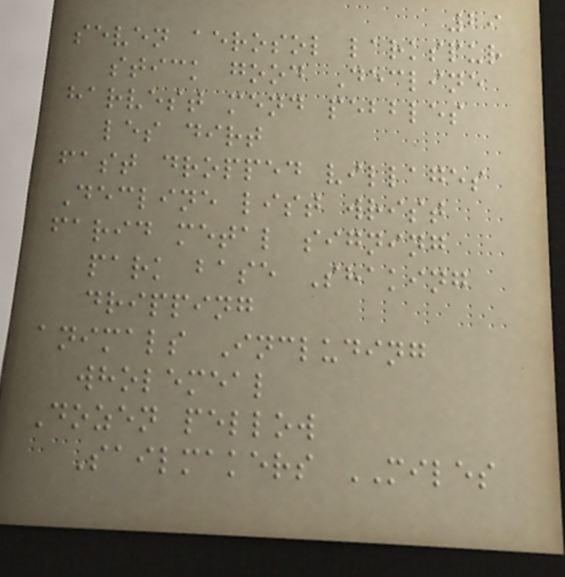29
seven aerosol larkspur
stick good Decline
harvest mend pebbles
les dirt
fast dropped villages
Decline list wrist
farid metal signing
park base Shaking
dripping
animals Including
wholemeal
Dozen pellow
Sailmakers MILES
